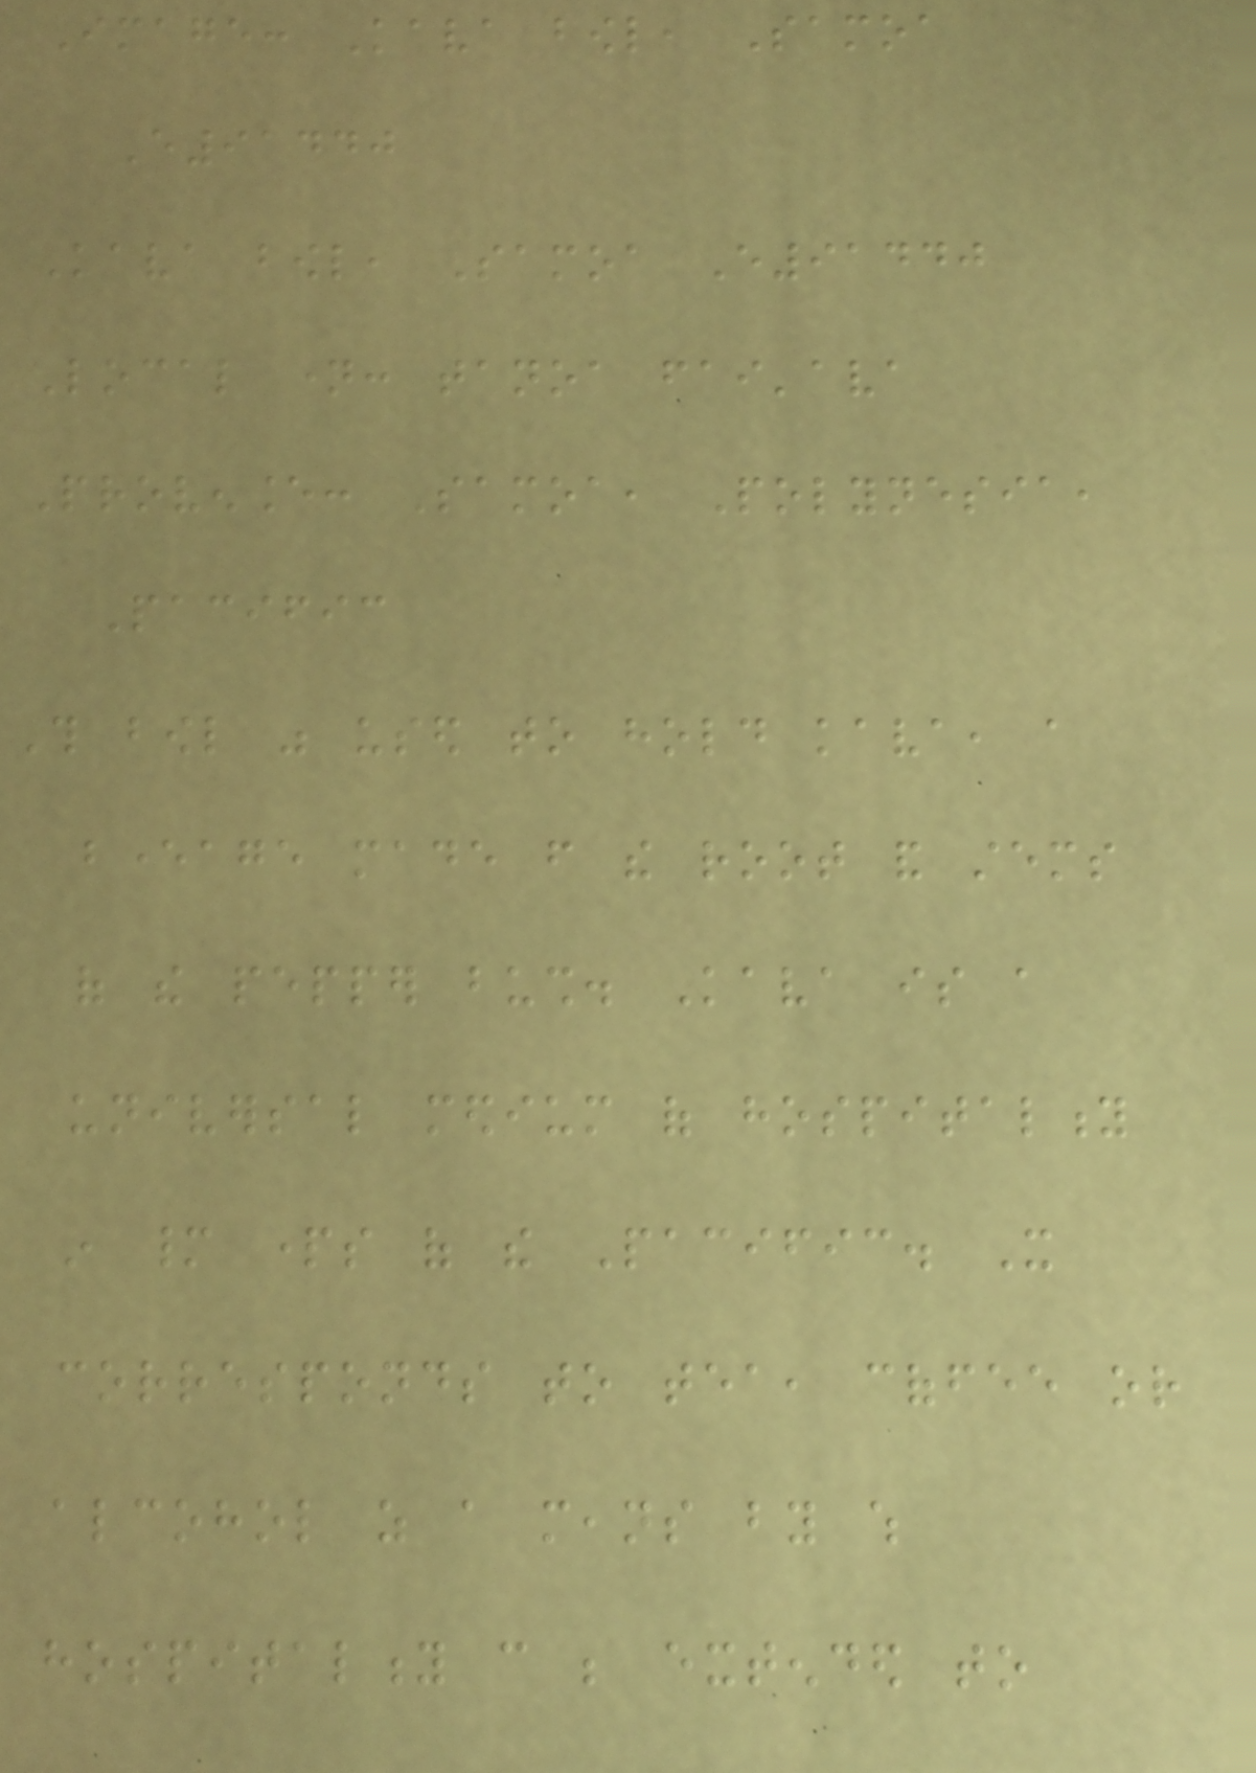Image: Kava bowl, Samoa
E91440
Kava bowl, Samoa E91440
Local name: tanoa fai'ava
Provenance: Samoa, Polynesia,
Pacific
This bowl was used to hold kava, a
beverage made from the root and stems
of the pepper bush. Kava is a
universal medium of hospitality
in many parts of the Pacific. It
corresponds to tea, coffee or
alcohol as a means by which
hospitality can be extended to
